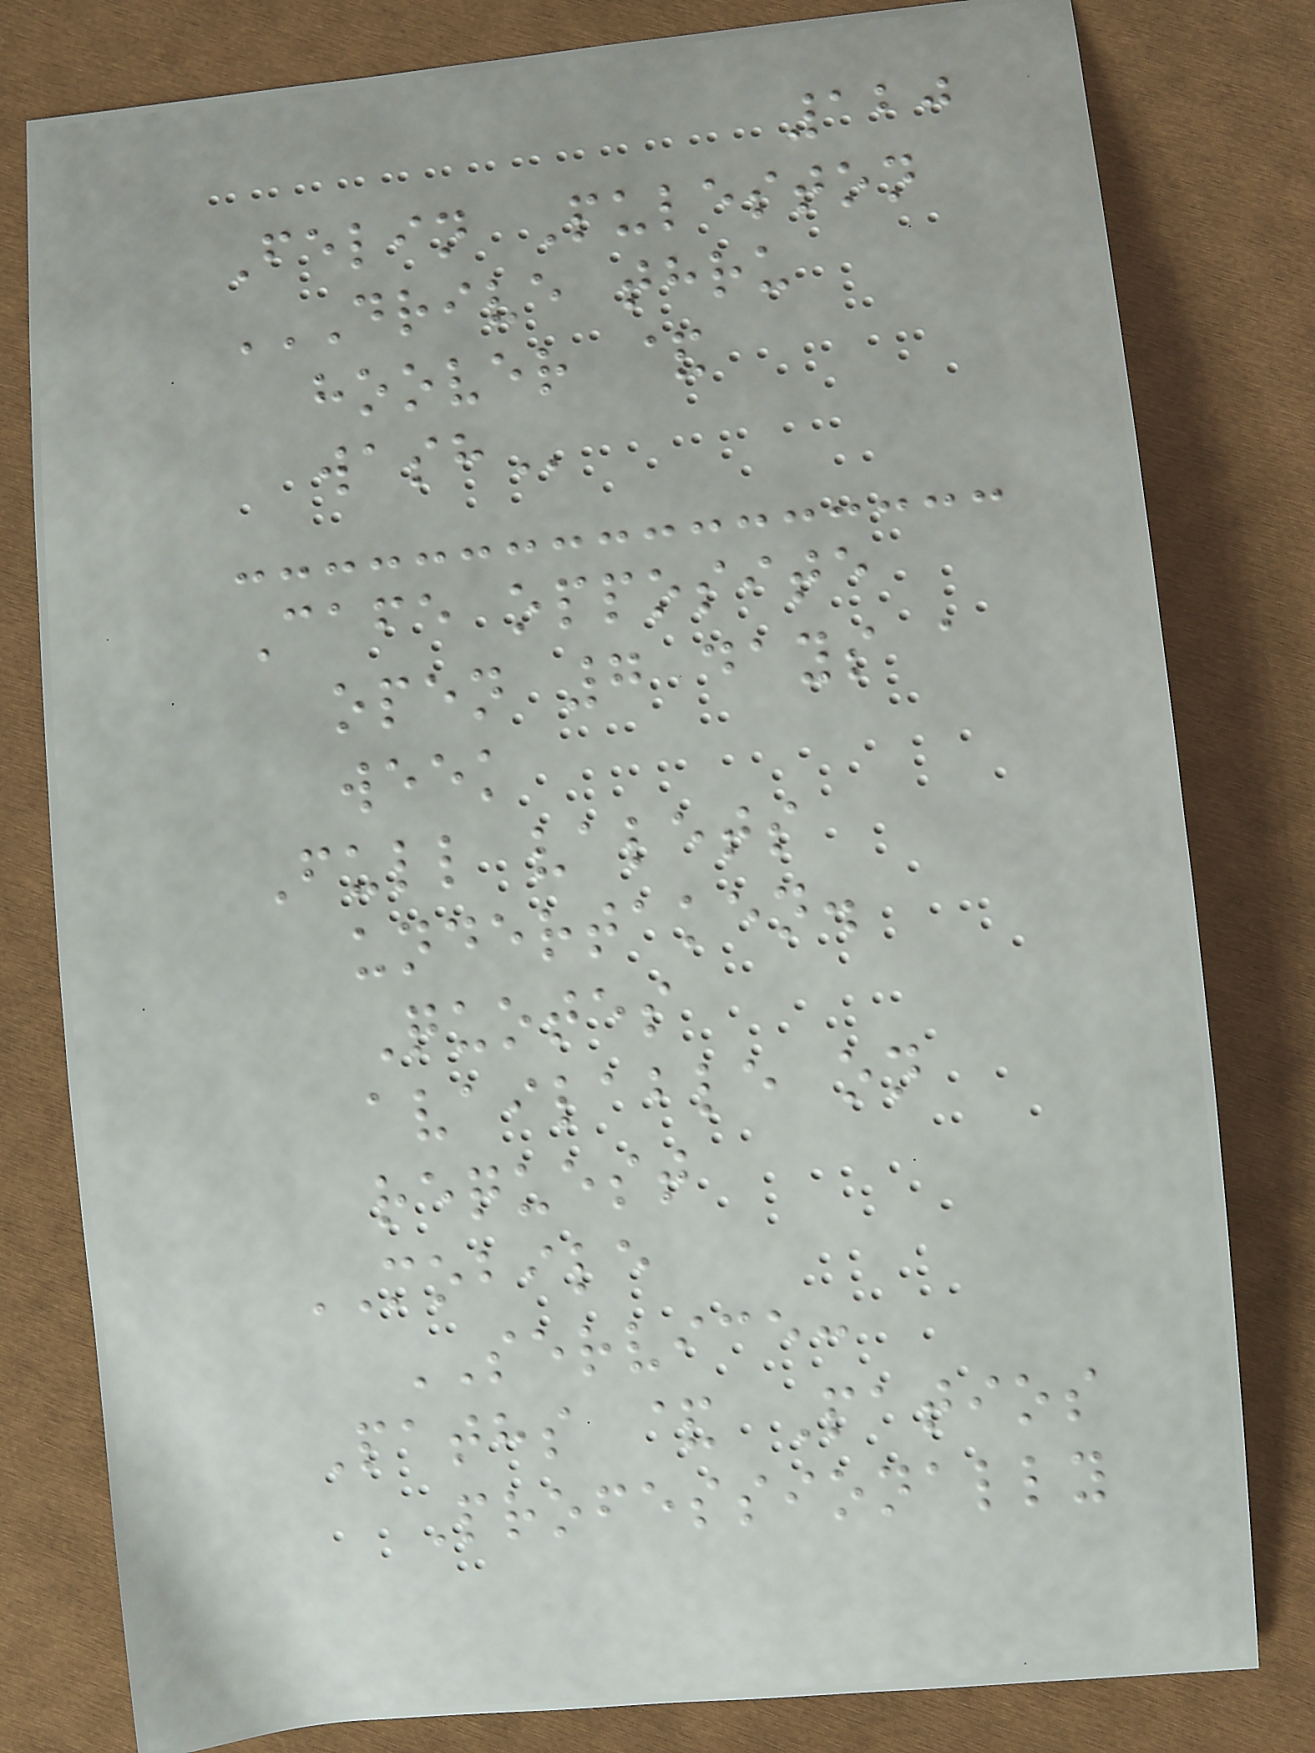120
Felin Puleston
DRIVE THRU
HOOVER &
WASH
Cafe opposite
open 7 days a
week
Full valets
undertaken.
Quotes
available on
request
MOBILE
SERVICE:
Paths & Patios
Professionally
